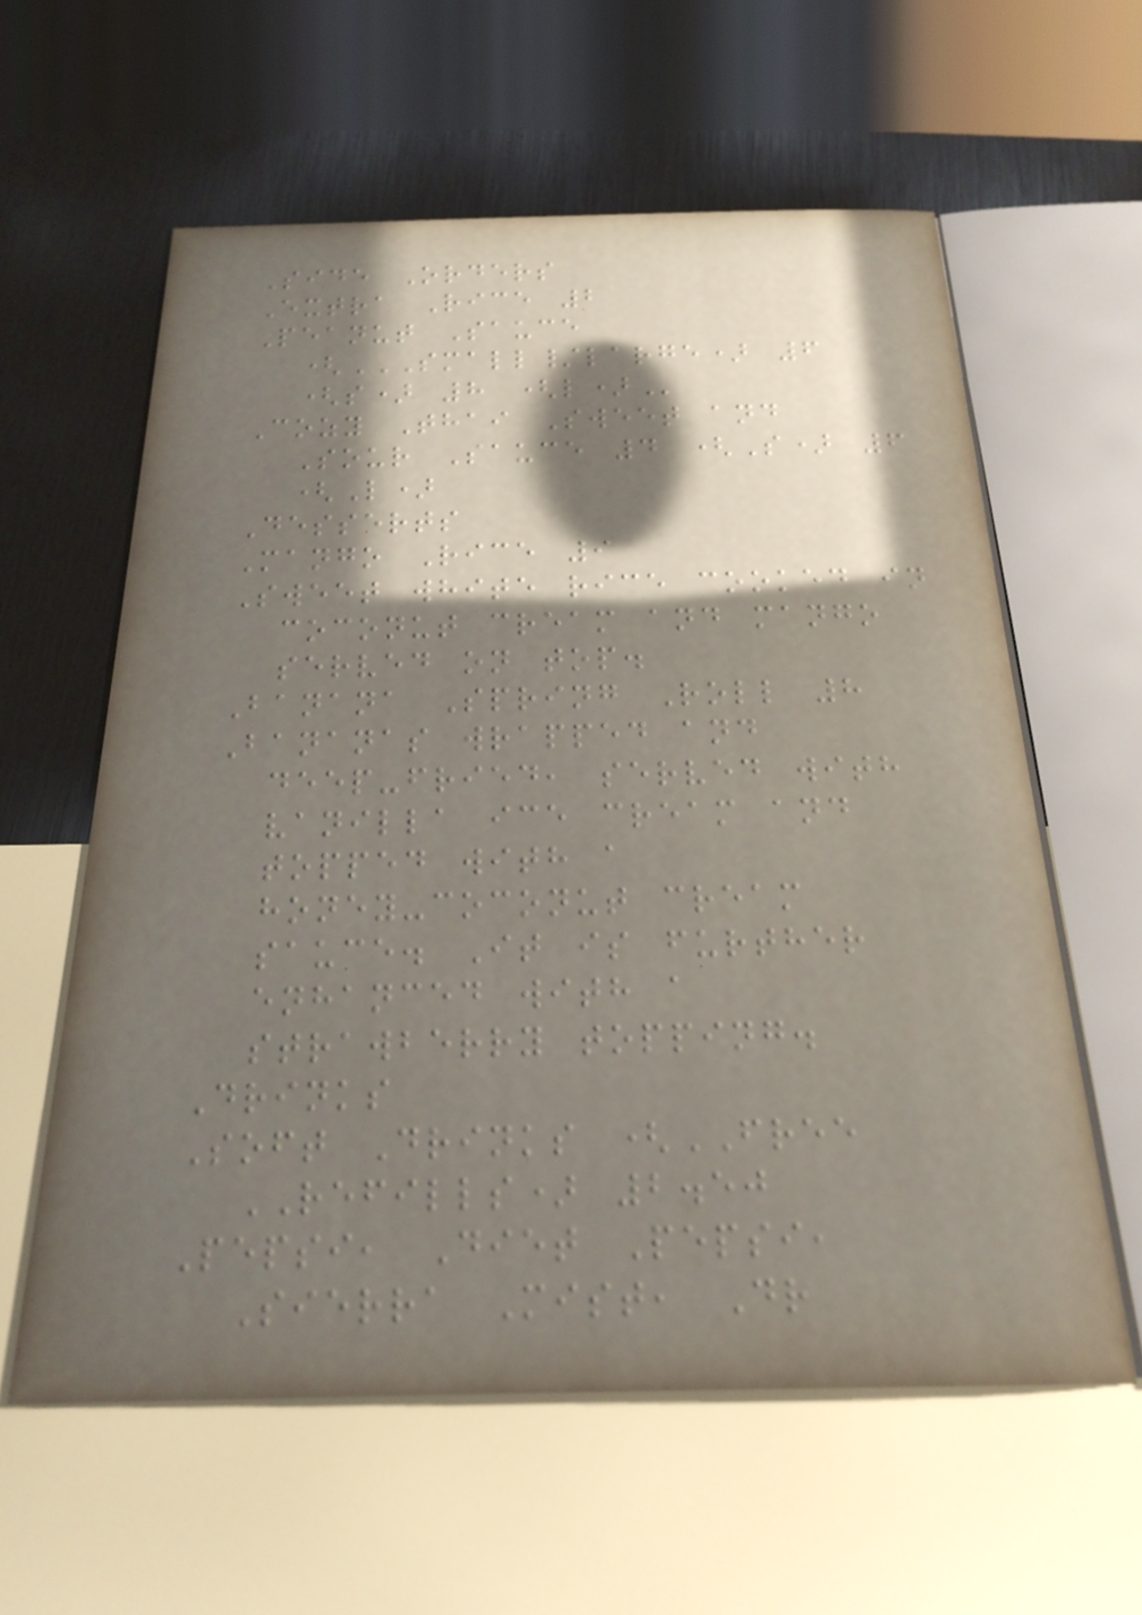Side Orders
Extra Rice 2
Peanut Sauce
(SMALL/LARGE) 6
(S) 8 (L)
Cozy Thai Sweet and
Sour Sauce 4 (S) 6
(L)
Desserts
Mango Rice 9
Sweet white rice cooked in
coconut cream and mango
served on top.
Banana Spring Roll 8
Bananas wrapped and
deep-fried, served with
vanilla ice cream and
topped with a
honey-coconut cream
sauce. It is further
enhanced with a
strawberry topping.
Drinks
Soft Drinks (FREE
REFILLS) 2.50
Pepsi, Diet Pepsi,
Sierra Mist, Dr
